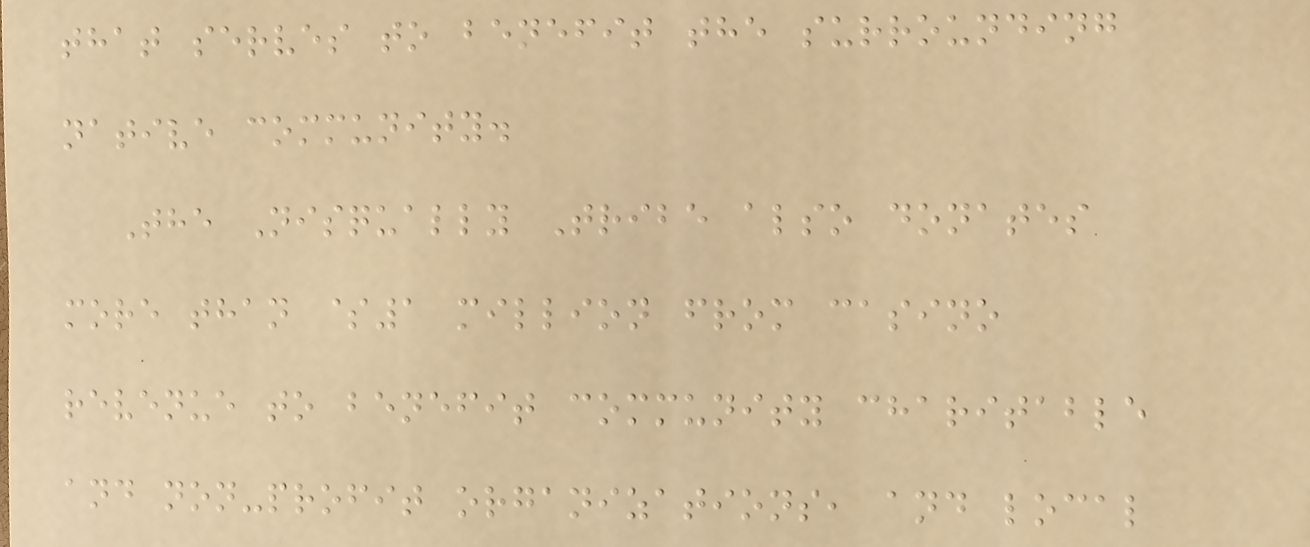that serves to benefit the surrounding
native community.
The Nisqually Tribe also donates
more than $1 million from casino
revenue to benefit community charitable
and non-profit organizations, and local
